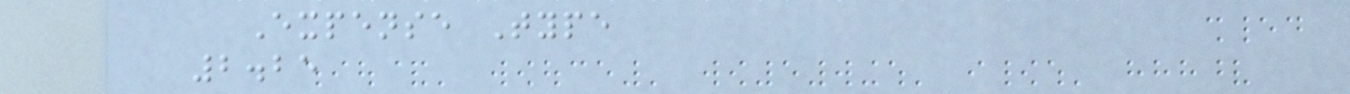Expense Type
2.25
